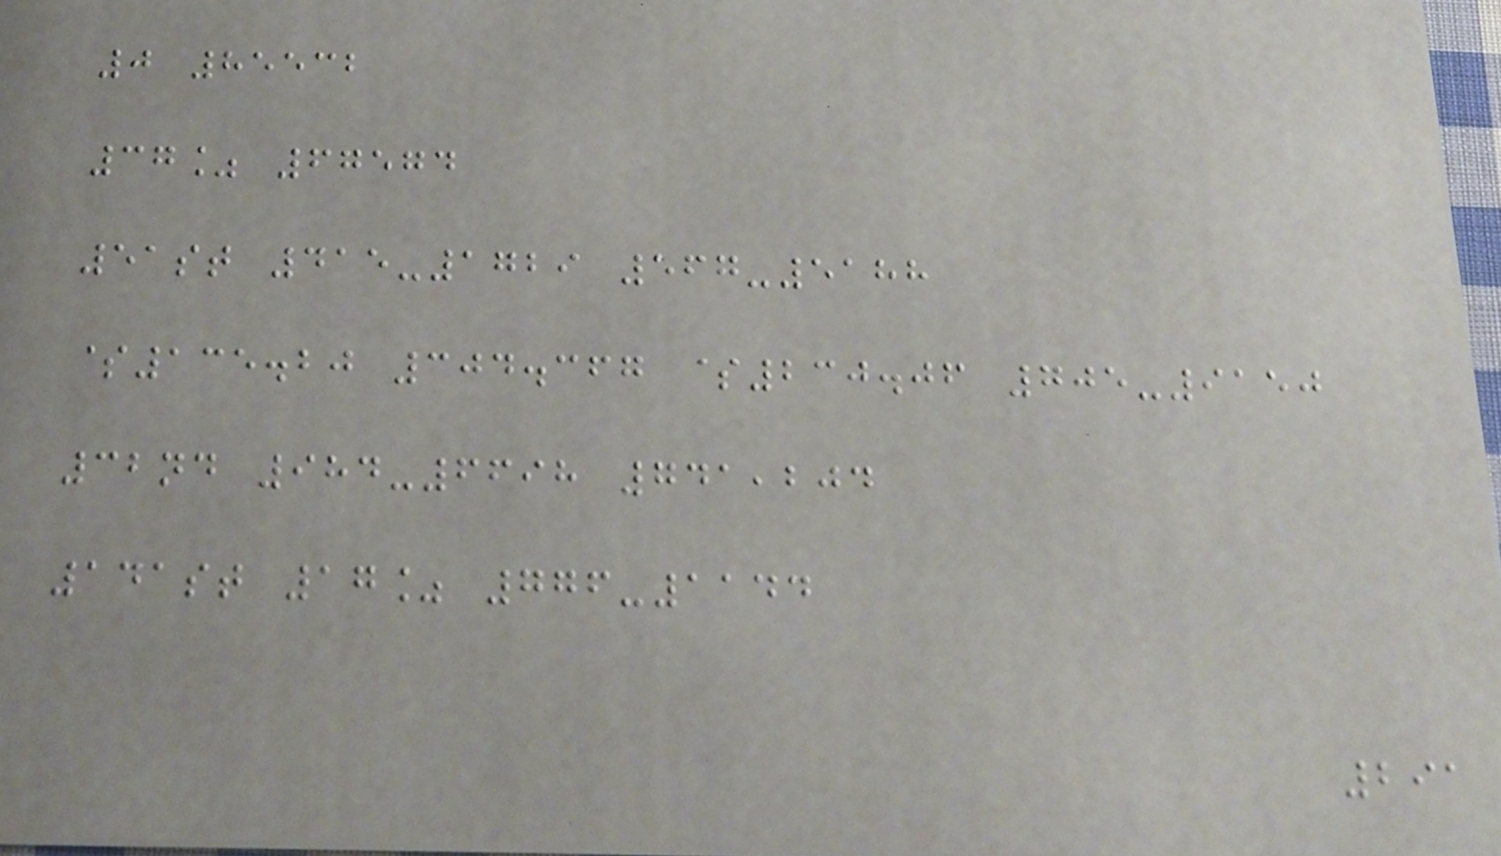0 85532
37% 67574
51st 415-1729 567-5188
$135.20 304.367 $230.06 705-9150
32nd 984-6698 741,204
141st 17% 776-1144
291
